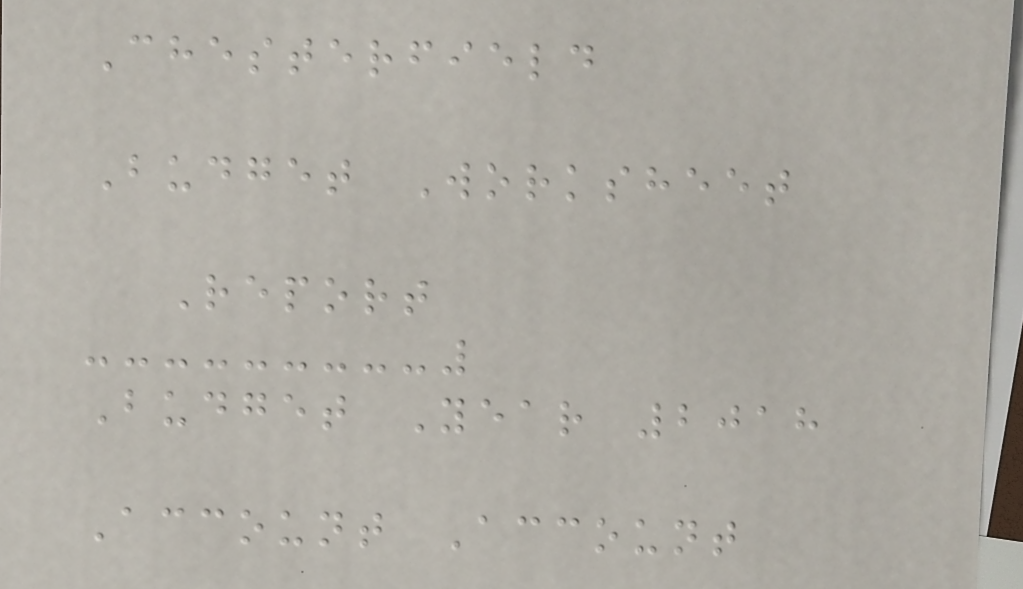Chesterfield
Budget Worksheet
Report
Budget Year 2018
Account Account
